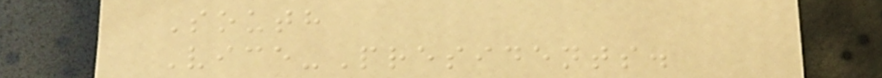South
Vice-Presidents.
